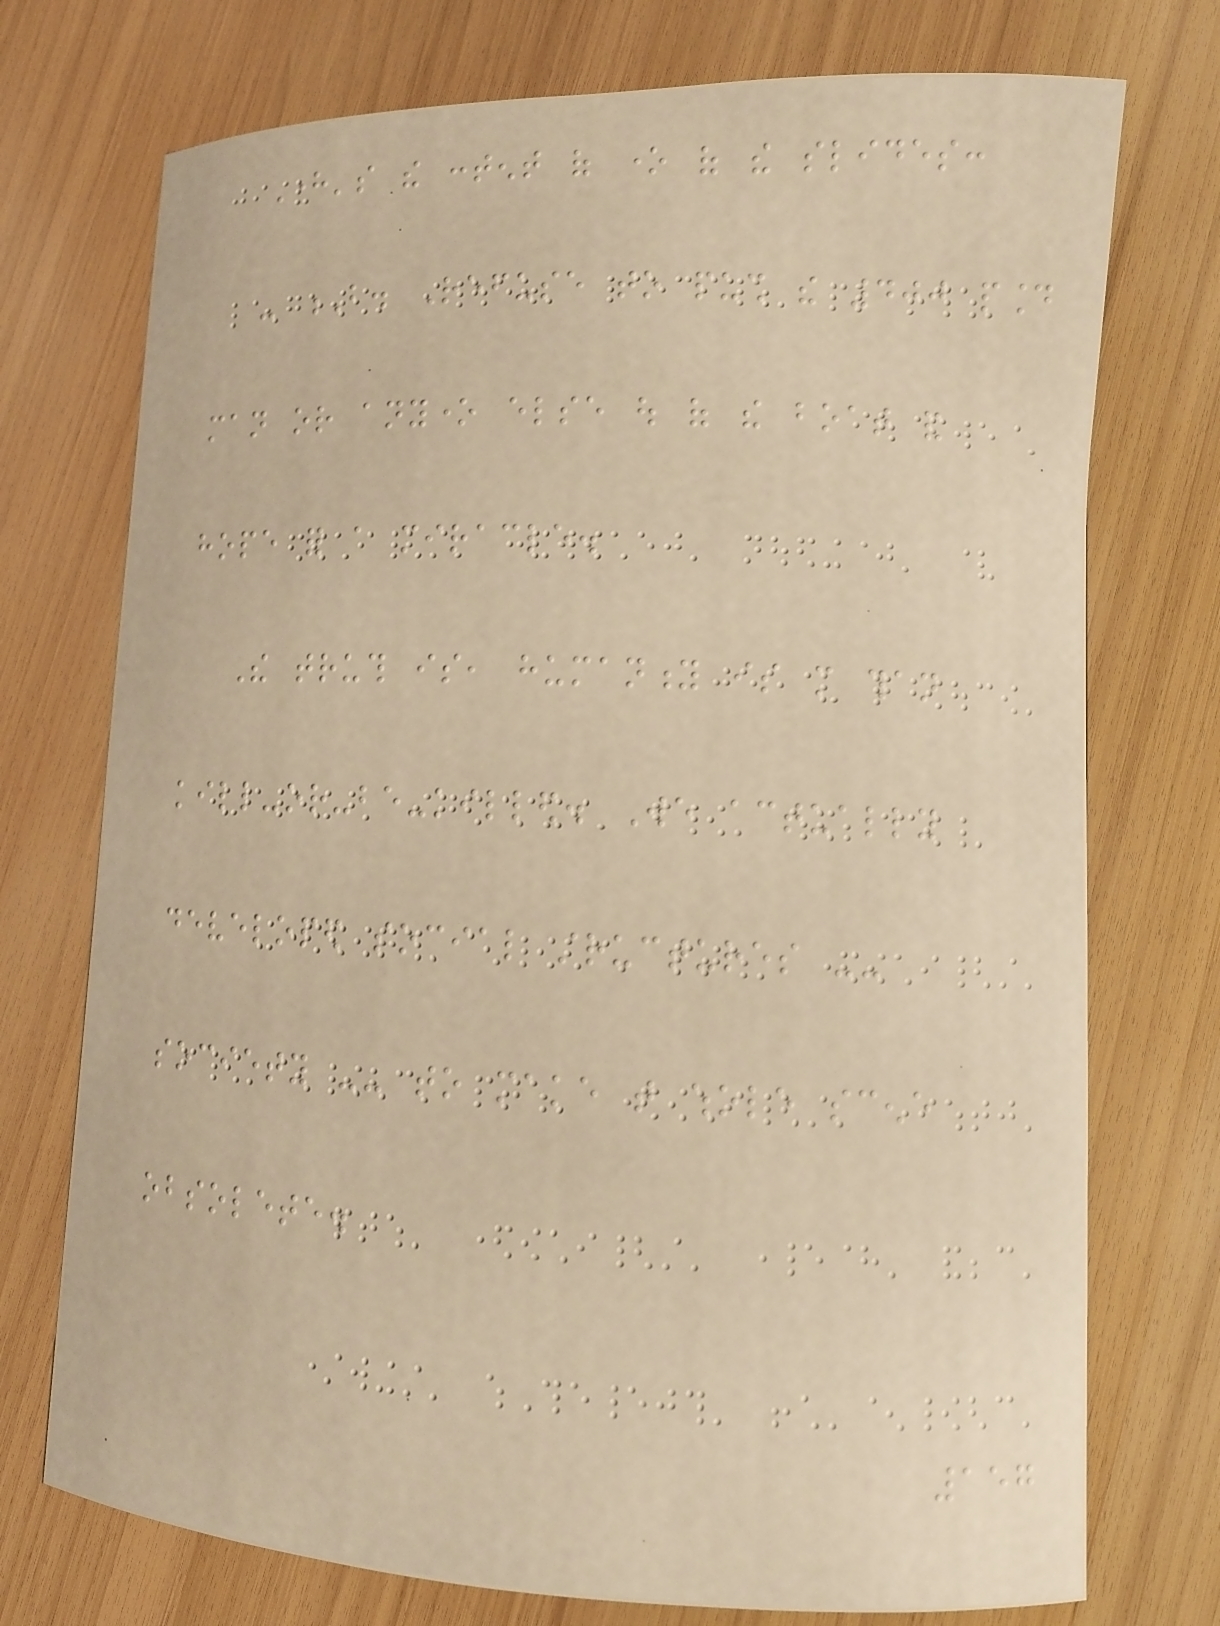Here's the content of one of the slides:
- B. Refuse to push the 400 pound
man or anyone else out of the boat and
hope for a miracle.
The truth is, humanity is more than
kill-or-be-killed. We actually
developed social structures --
society -- to make that whole scene
obsolete.
157
